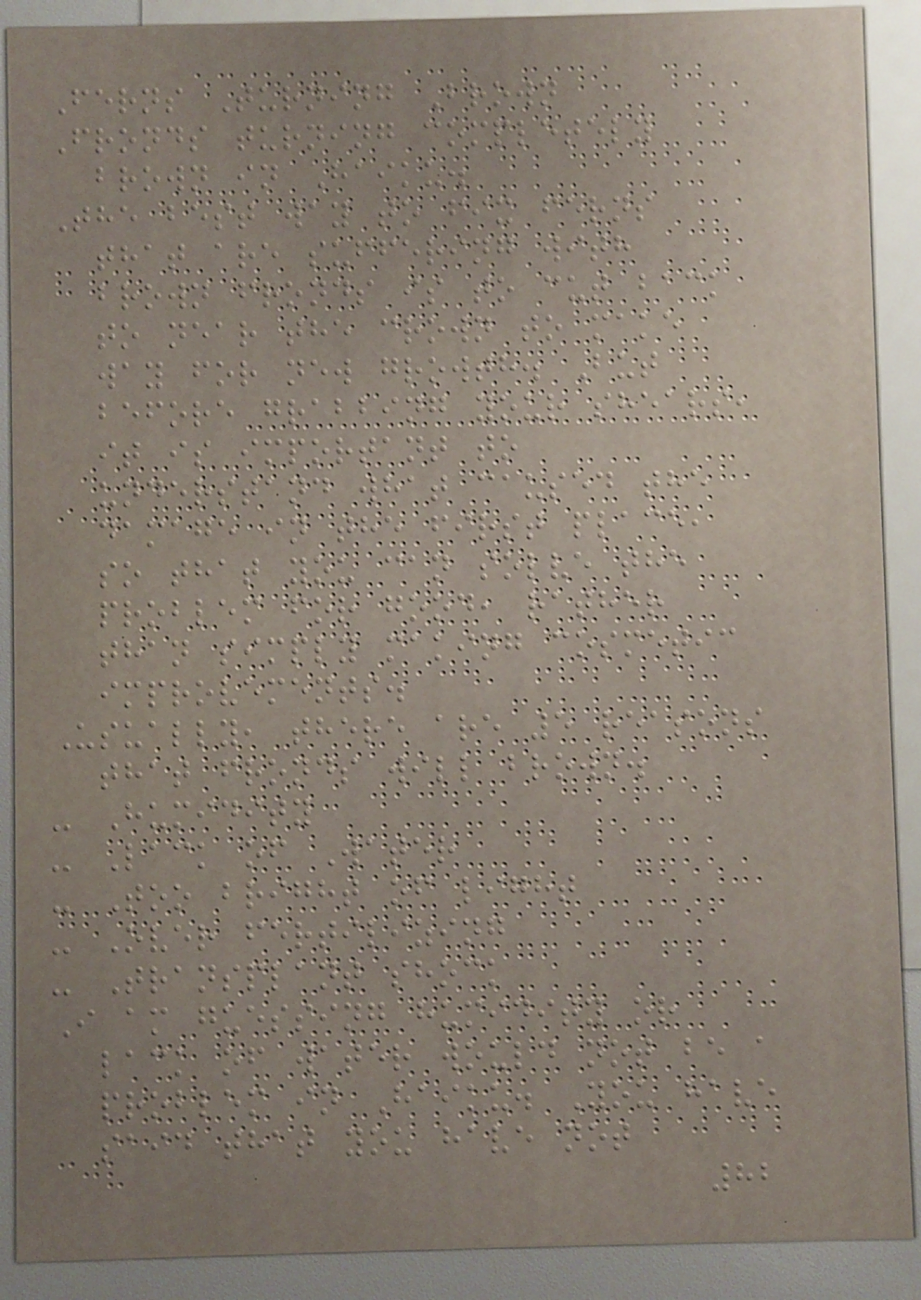Ferns Turning Brown
Fronds turning completely
brown in Haiku.
The best way to fix ferns
that are suffering with
brown fronds is to cut back
to near the crown to make
way for new growth. But
before grabbing your shears,
it is important to
understand what caused the
damage in the first place,
so that you can solve the
problem for good, rather
than simply making cosmetic
improvements.
Usually, there are 5 reasons
that fronds will brown.
- Humidity
- Lack of Water
- Too bright of light
- Over fertilizing
- Transplant shock
I am guessing humidity or
lack of water would not be a
problem in Haiku. You have
said that you have not
82
